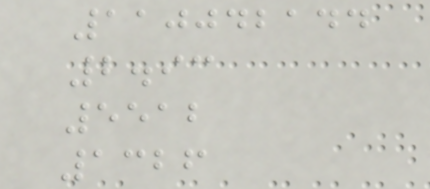110042144
2.93
5512
1326
